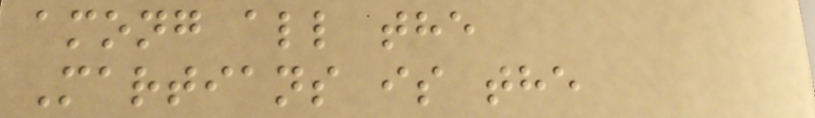among all the
Martians is the
